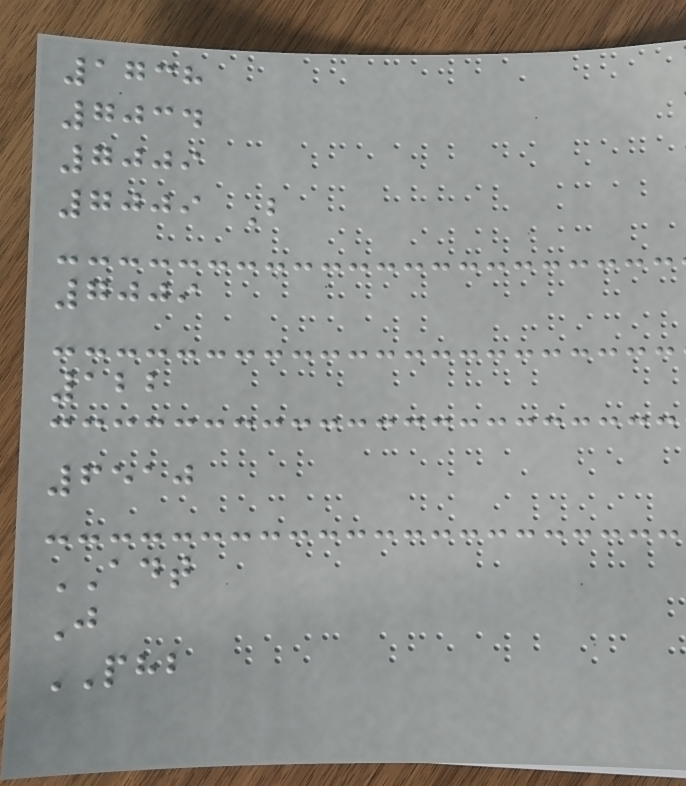1738
7034
7009
7009 B
7009
122
6510
ADT
J
PHB
